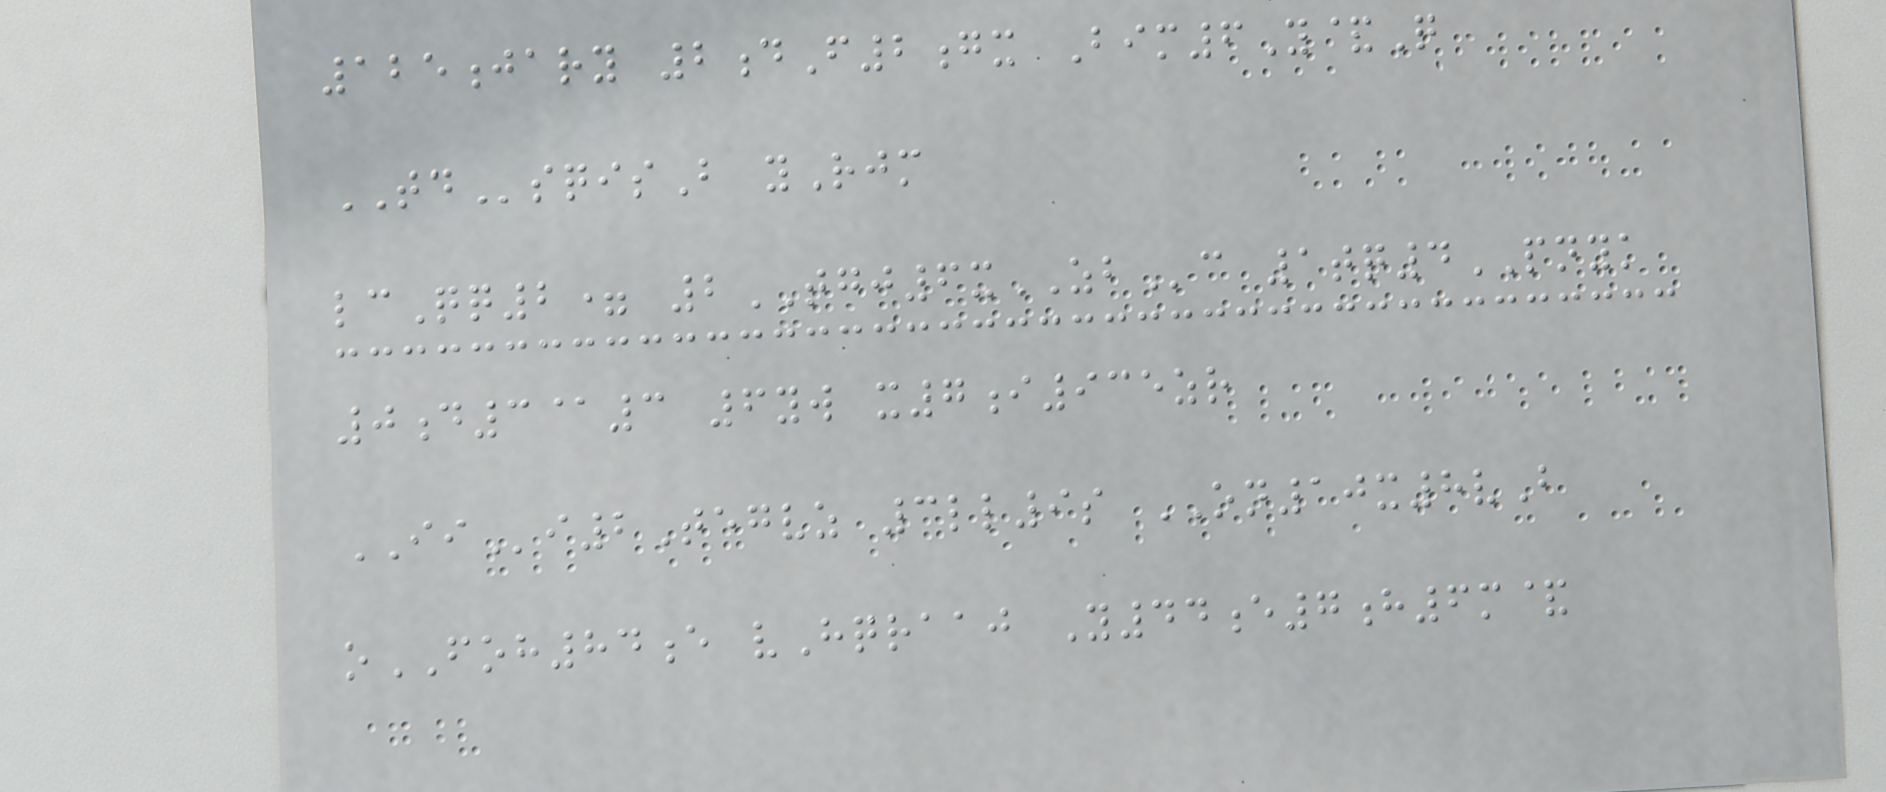125jary 2dF2gx Bim6Y&Q
TDsqisB yRjm
lcQq2= 2TGJ6xZBc 1tq4PNYK
0d3@3 6yw x7i935zr
IIi2Tegvz 3ll9s ON10x8vB
oFOH84e vHqraaj Y44e7h6m&
